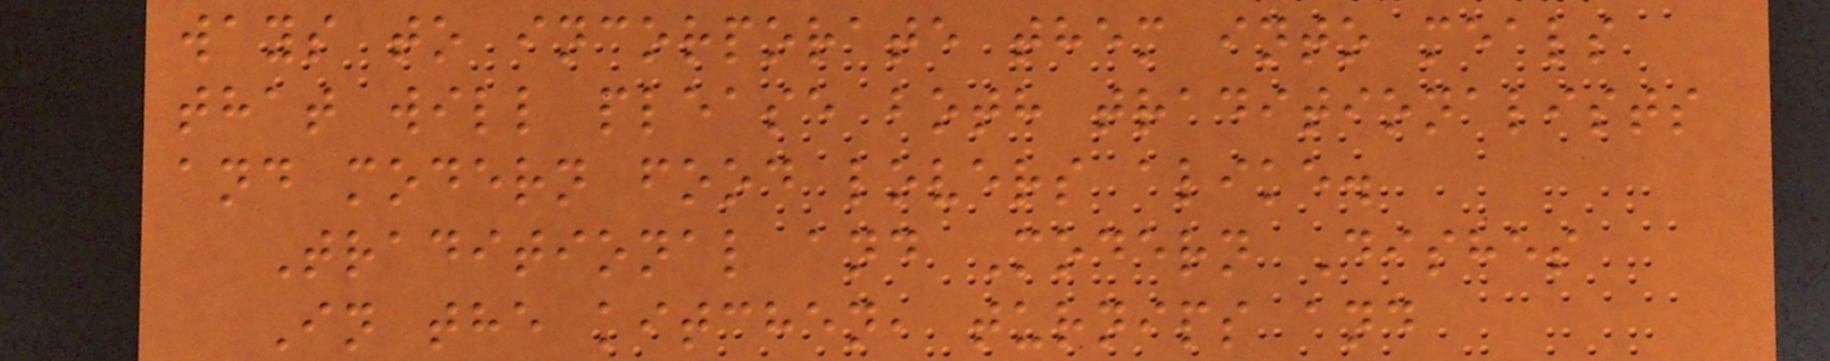ways to incorporate them into meals
that will please both traditionalists
and modern food lovers alike.
Traditional and Modern Dishes
In the kitchen, turnips and
